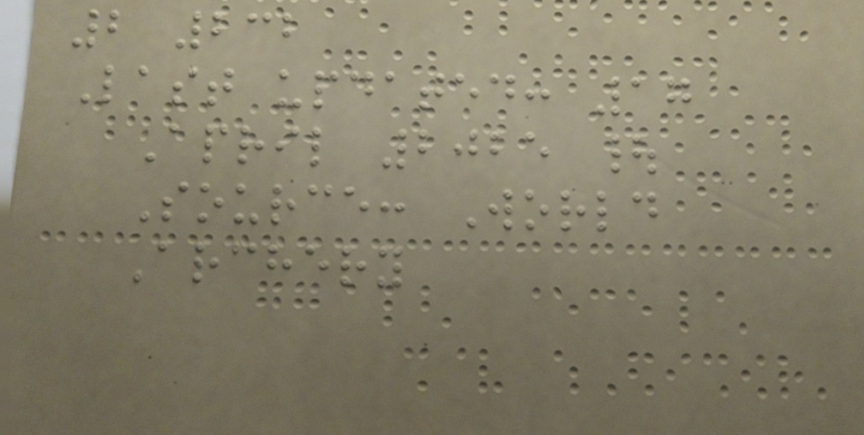2 232
Last updated: 17
April 2025 |
Source: World
Archery
